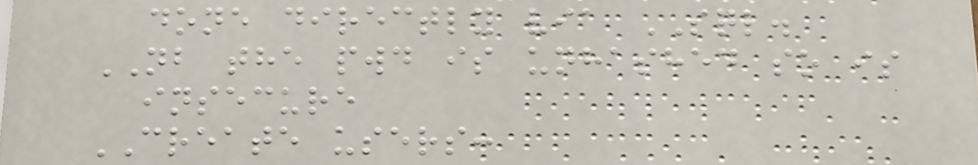done directly via SQL.
NB the pwd is unhashed so is
insecure
CREATE users:
